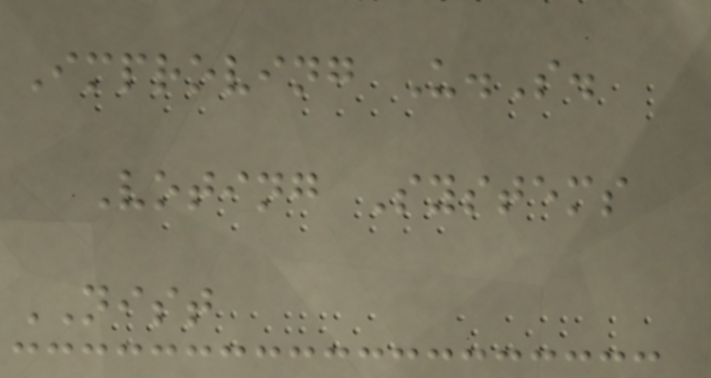Improving U.S.
Voting Systems
NIST
